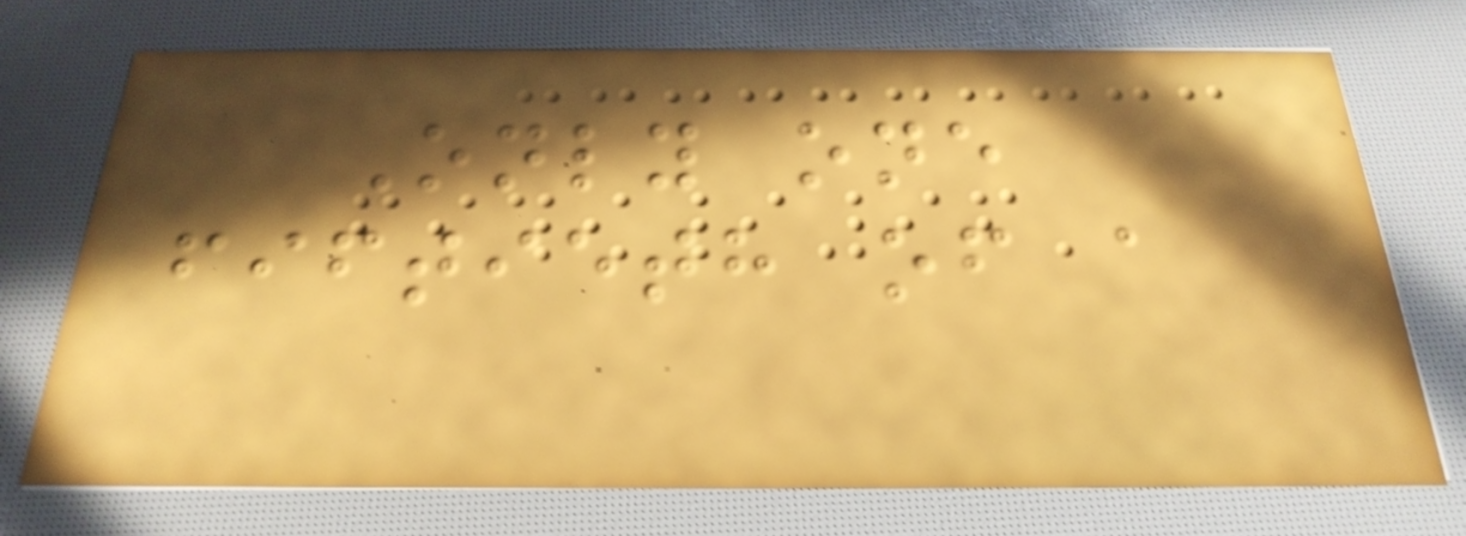Only one
fiftieth of a
